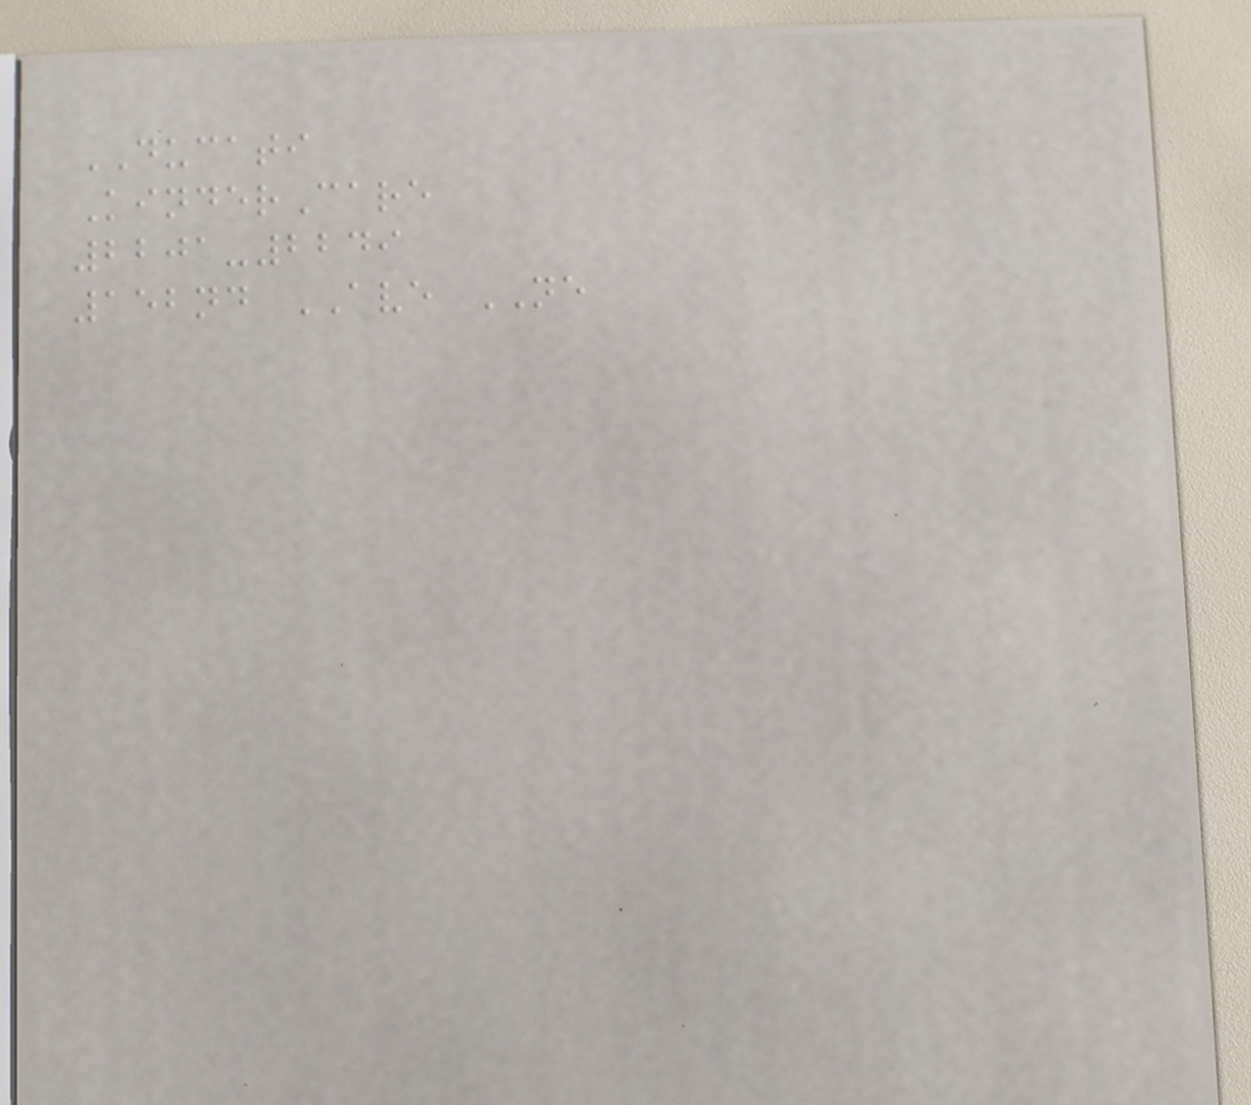DUCATI
KinderCare
2201-2249
152nd AVE NE
